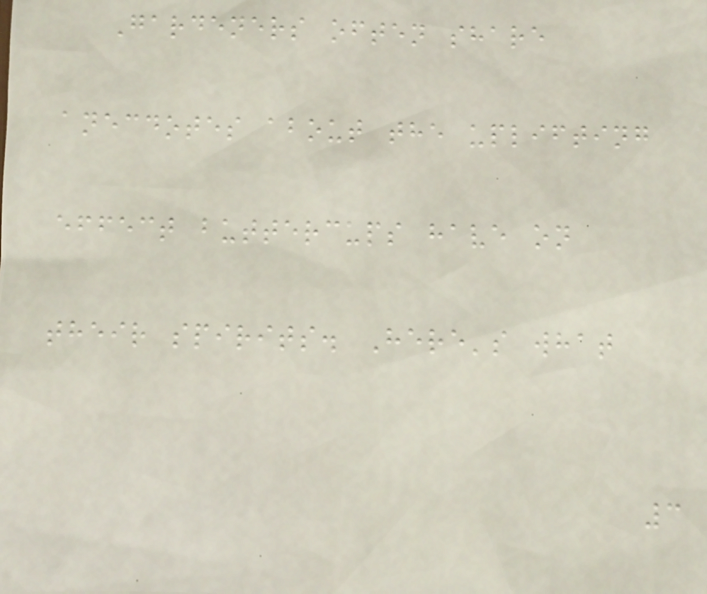Gardeners often share
anecdotes about the uplifting
effect buttercups have on
their spirits. Here's what
3
